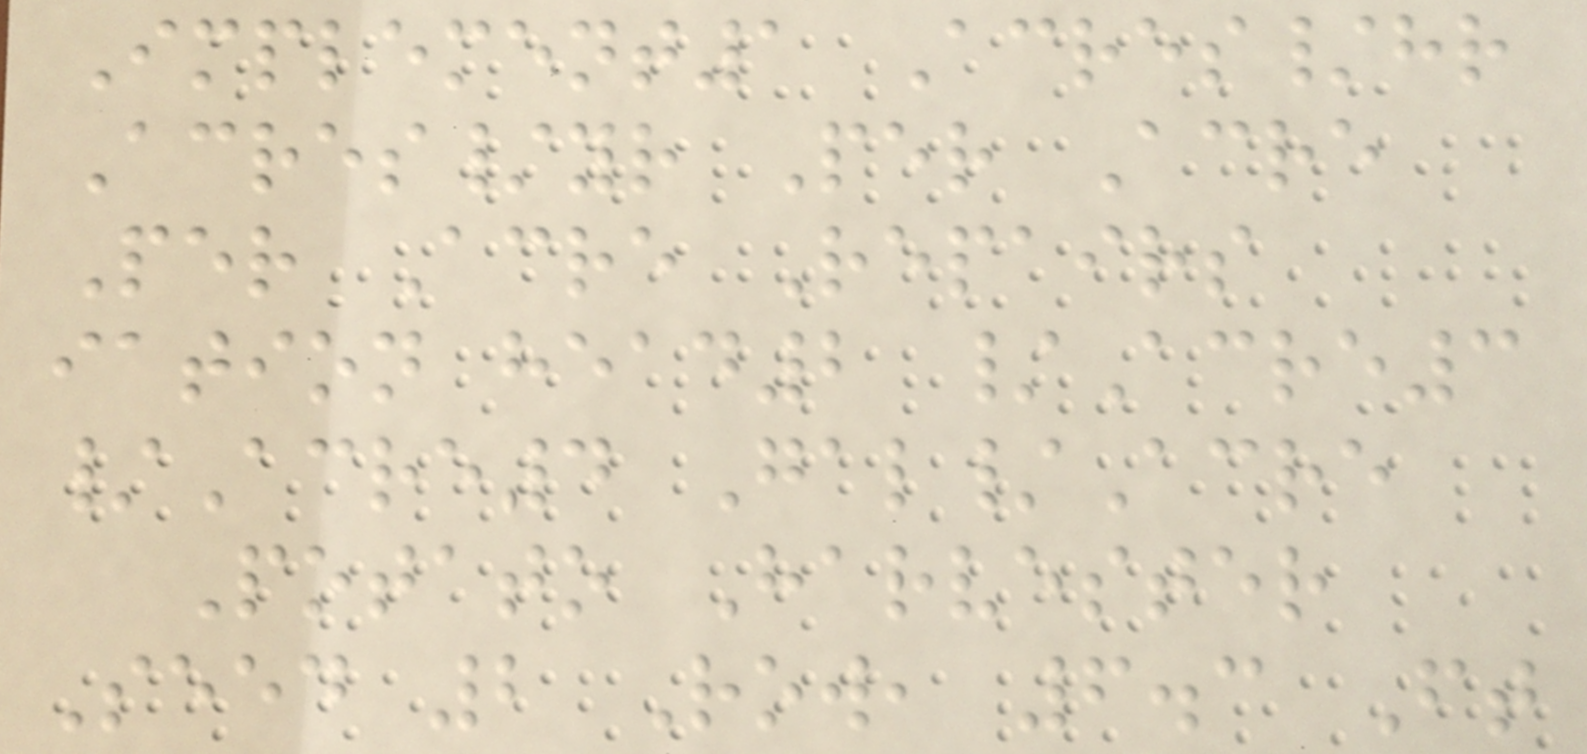Implement1 Acres/hr
Acres/yr Per Acre
Per Acre Repairs
iation head2 /Acre3
/Acre4 Gal/Acre
Potato Harvester
Seed 2 Row, 6.3 Ft
